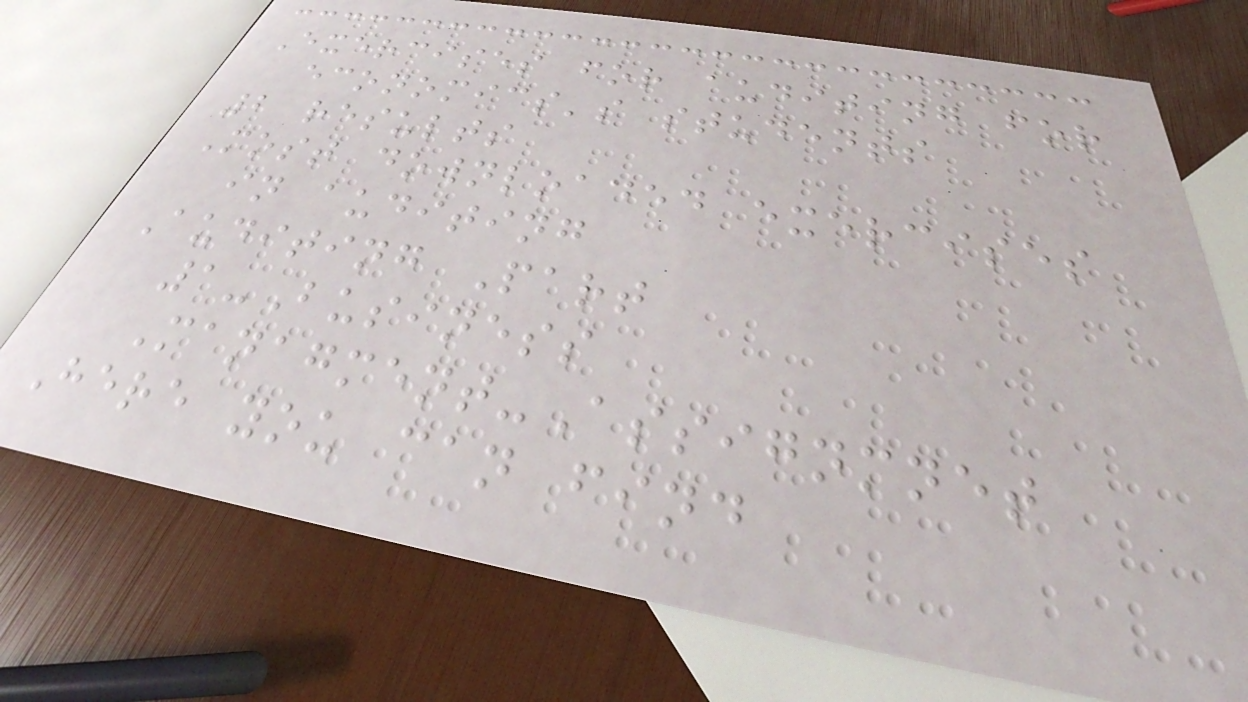Exercises for auditing for
economics's students
2 results
Most downloaded exercises
in auditing
Auditing Part
1-Business
Managment-Assignmnet
Here you can find
